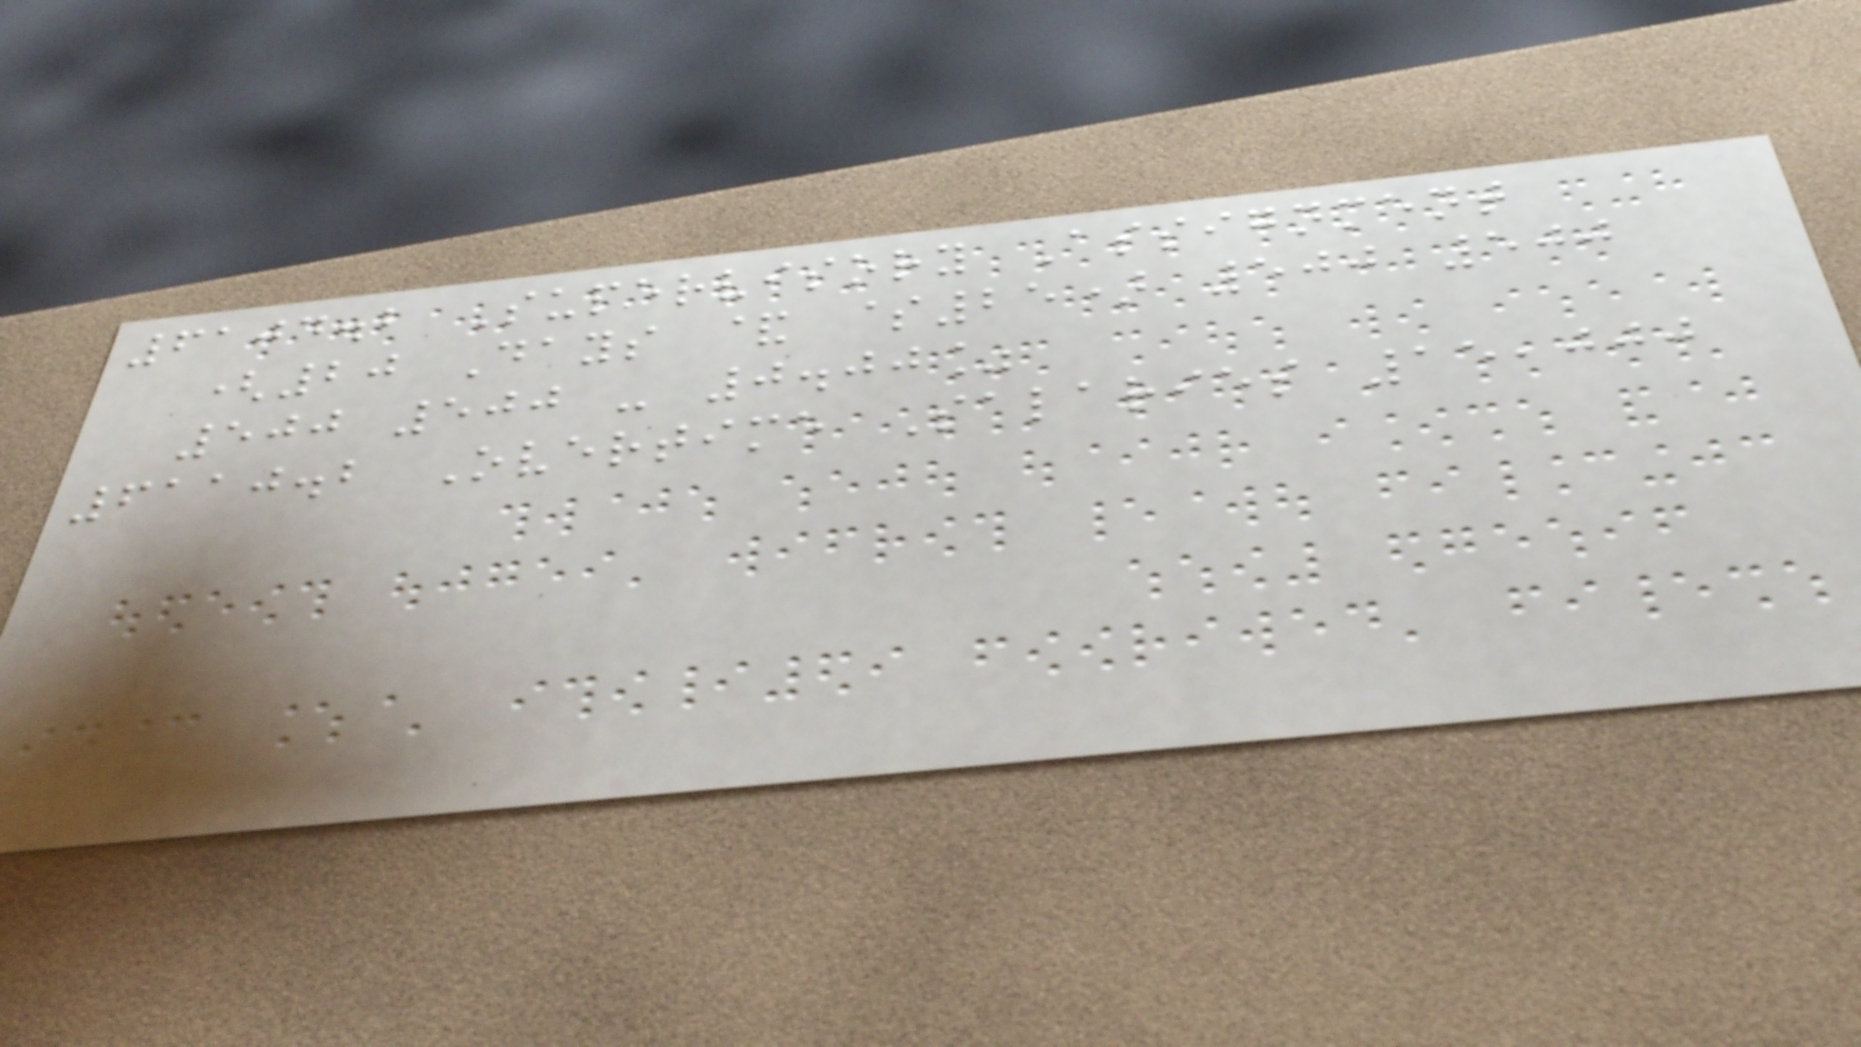6104.2 Supervisory Assignment
(20 Days & $25) 500 500
500 500 - 0.00%
6110.2 Overtime Salaries 15,000
